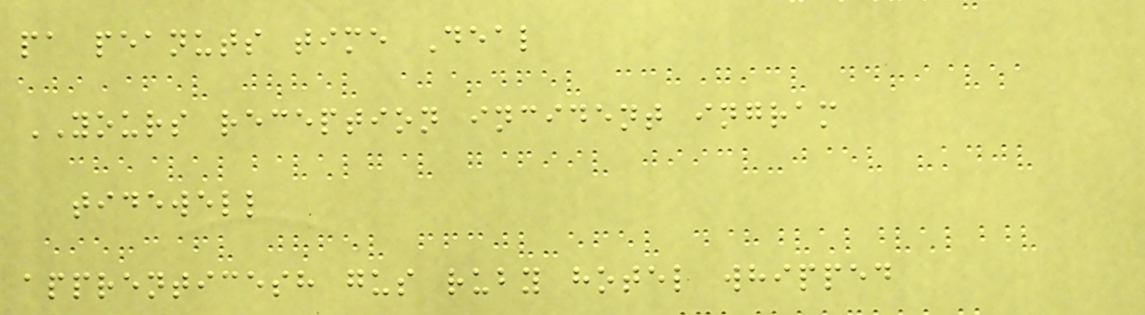pa peanuts time Deal
YOURS reception incident ingram
tidewell
apprenticesh gus ruby hotel whipped
